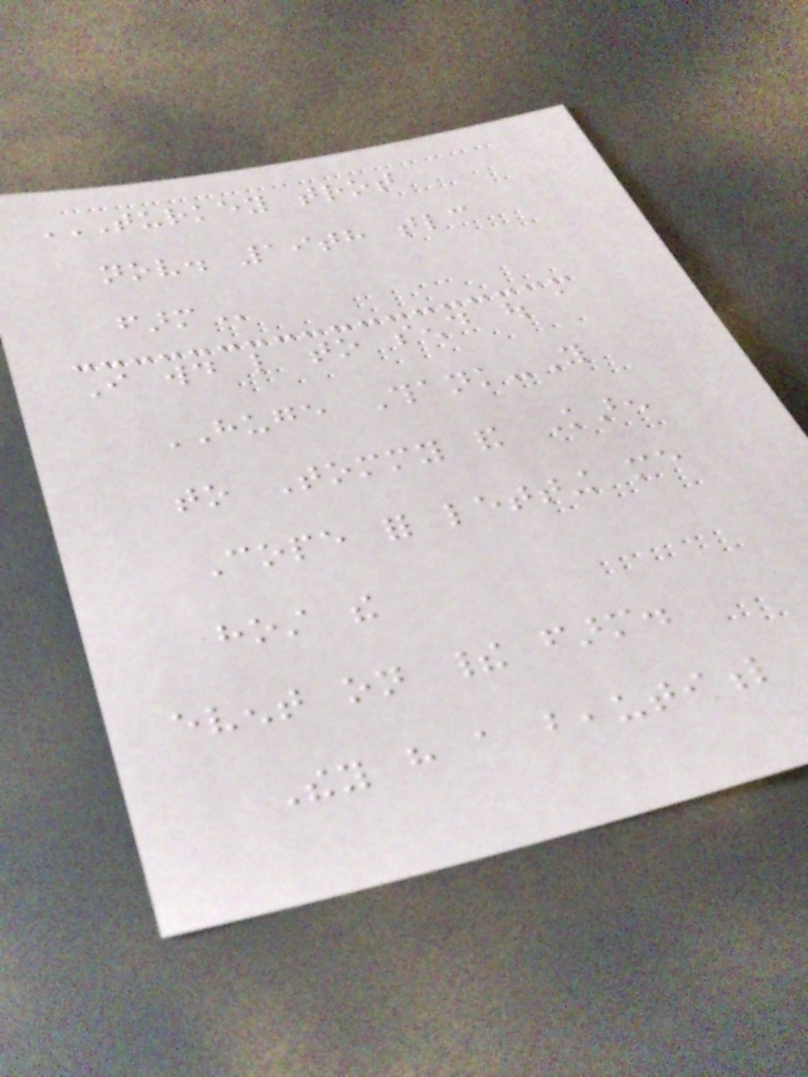TURKEY TROT
NOV. 19TH TLC
FARM
I would like to send out a
HUGE Thank-You
to Tommy and Karen
Cope for letting me
host the
event on their farm.
They have a beautiful
